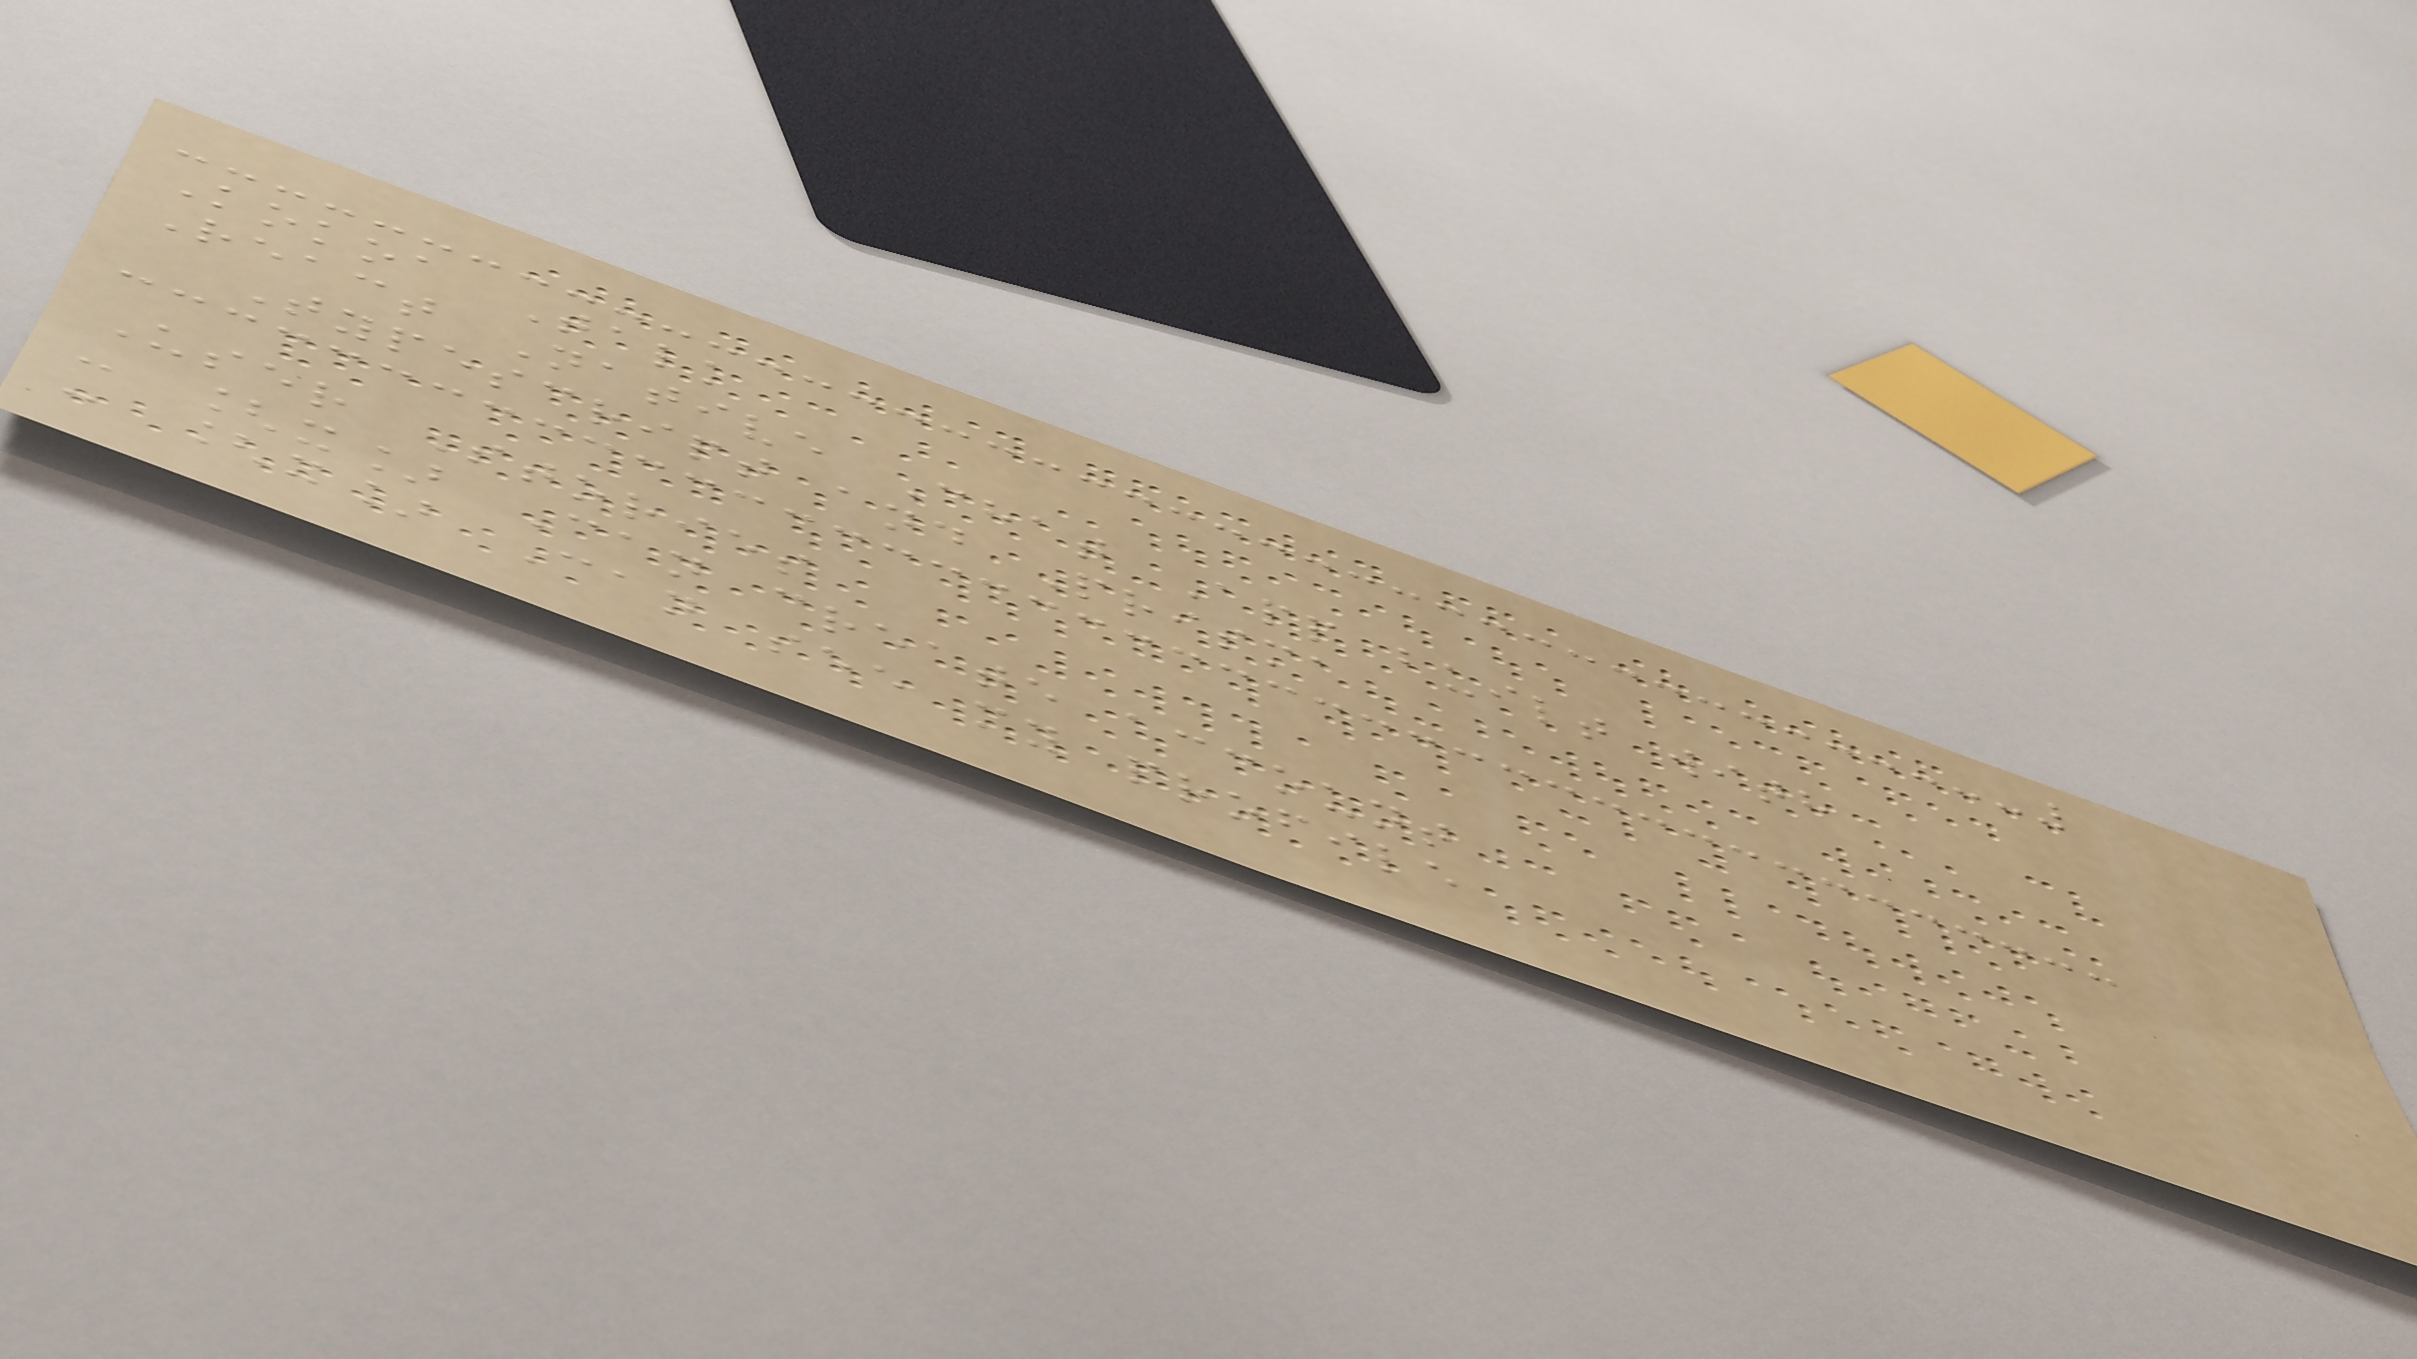Kokoa Talk
React Native Chat App built with
Typescript and Prisma
User Stories
- [x] Can create account
- [x] Can see my profile
